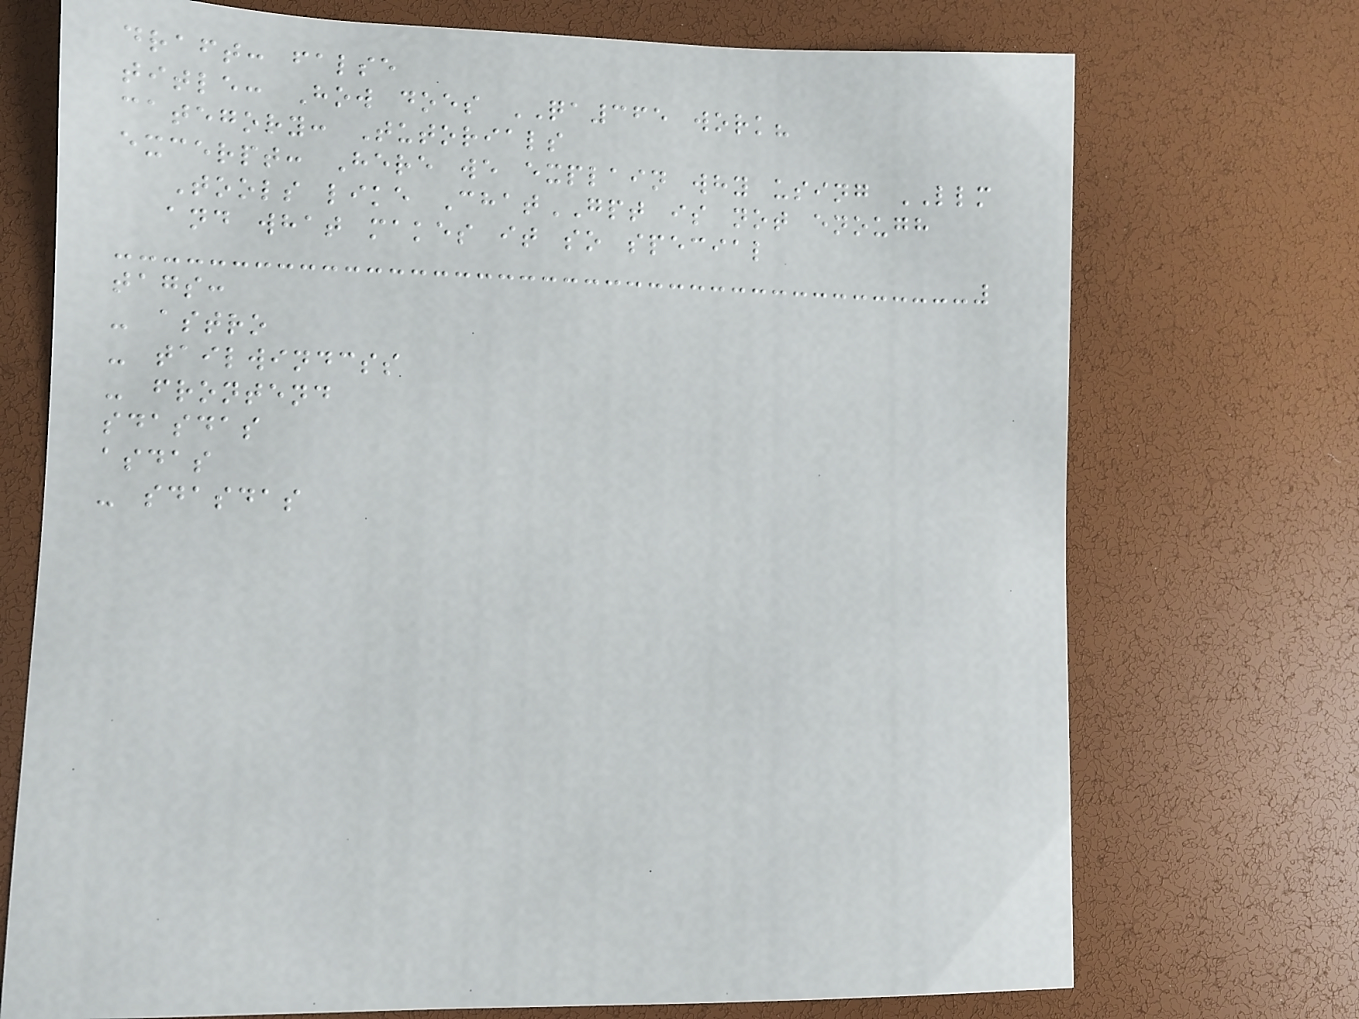draft: false
title: How does QA365 work?
category: Tutorials
excerpt: Here we explain why using LLM
Tools like ChatGPT is not enough
and what makes it so special
tags:
- astro
- tailwindcss
- frontend
sdasdas
asdas
- sdasdas
